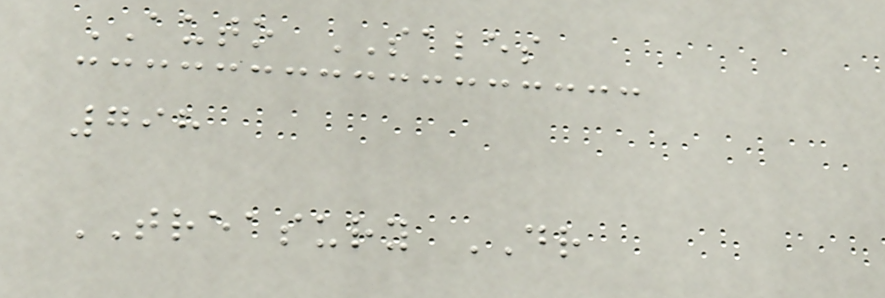AUTO SALES
798
TREASURY DR
